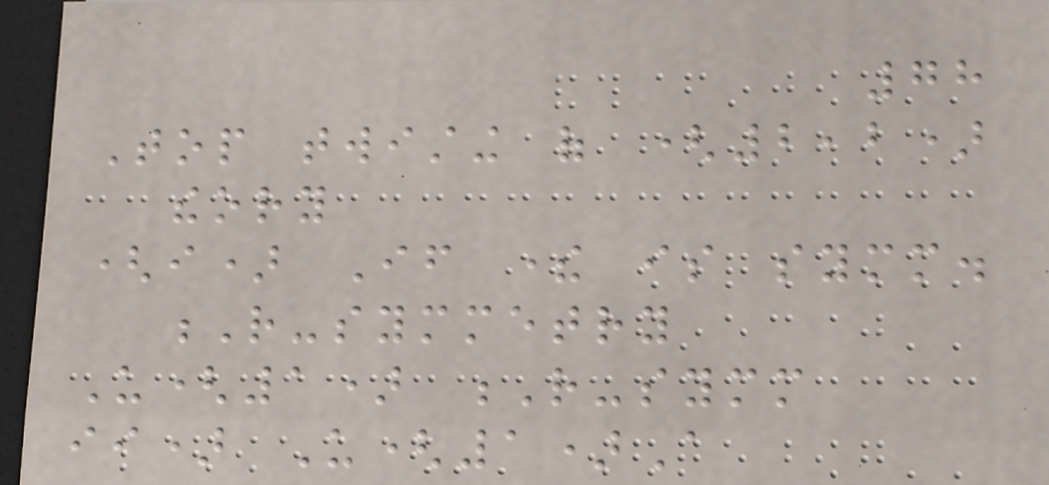78
Top twisting of (2,2)
theory
(i) If there is symm.
R-symmetry
U(1) R-symm
ii) U(1)A
